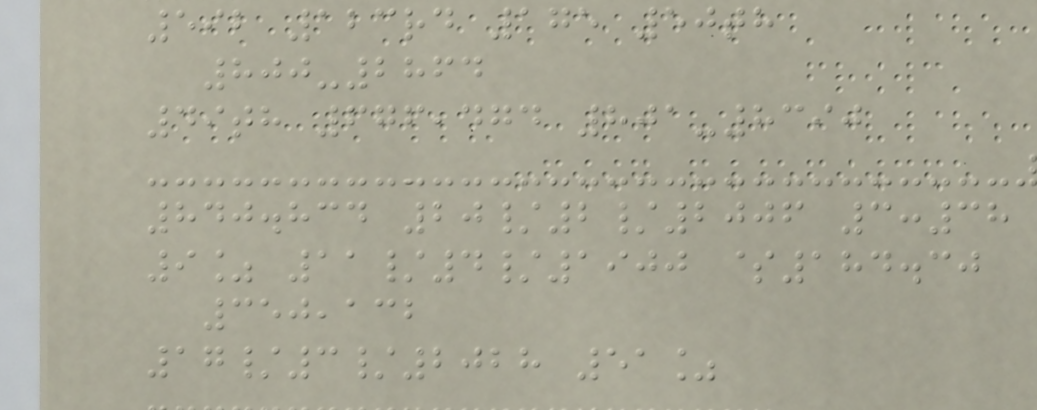592 123rd 175 50th
800-2864
49th 676,474 801-8390
840.834 20/2/2006 3:38
9% 11/4/1900 $184.30
350,132
17/3/2028 51%
